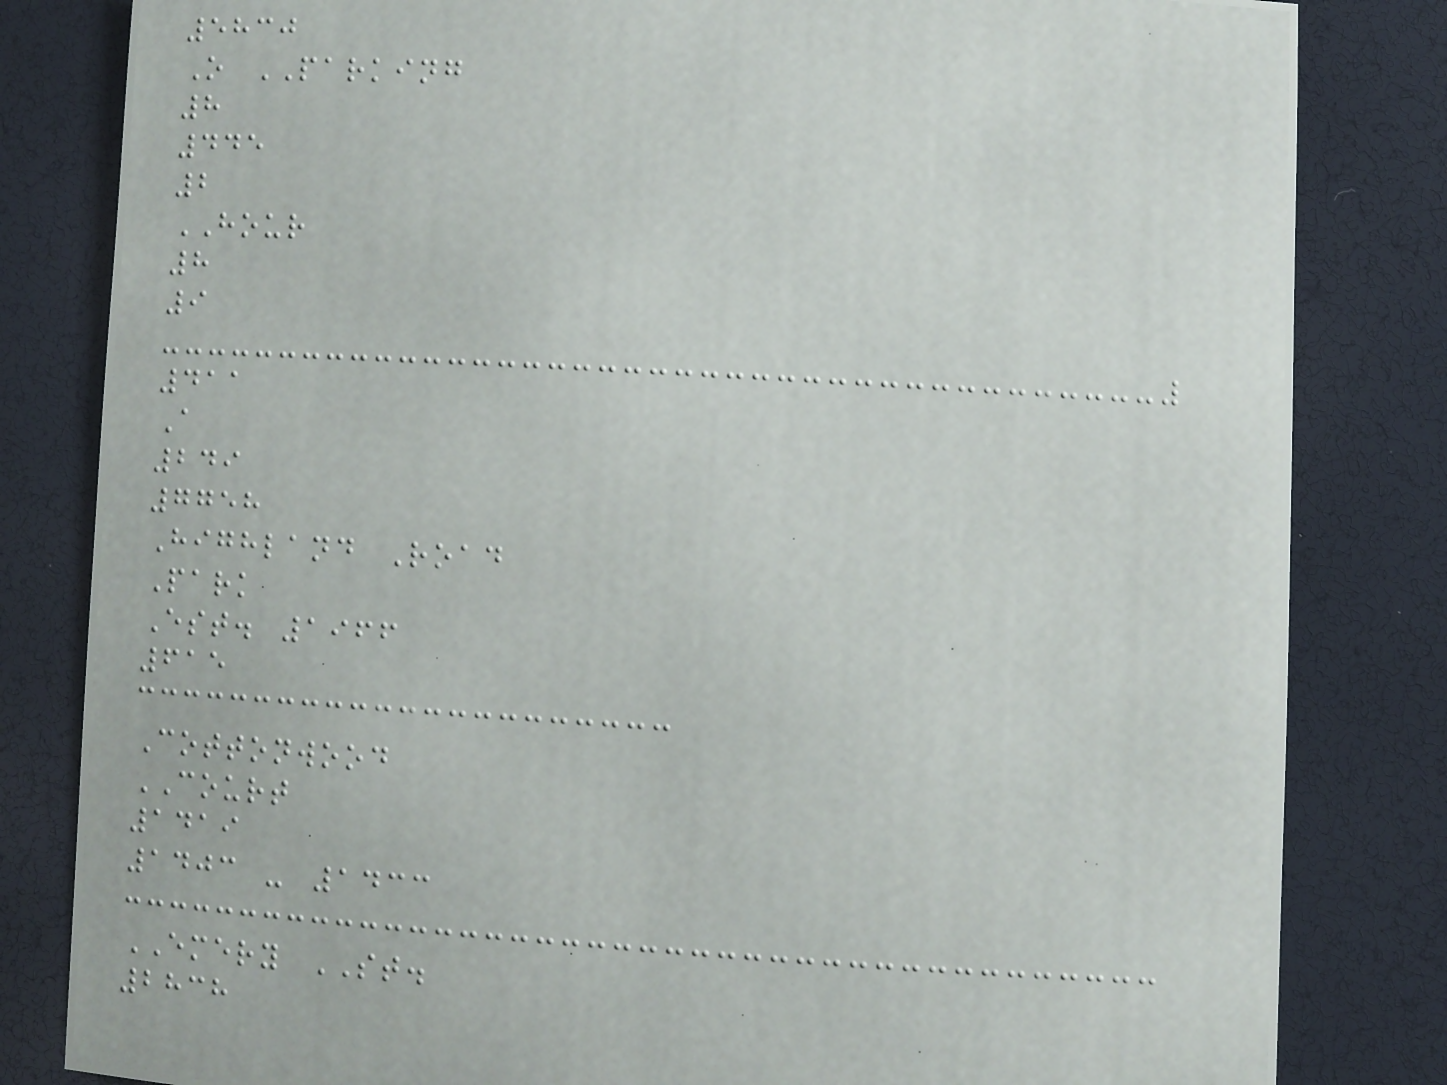5830
O PARKING
8
445
2
HOUR
8
9
411
A
249
7758
Highland Road
Park
Est. 1966
615
Cottonwood
COURT
1419
1403 - 1433
EMERY ST.
2838
